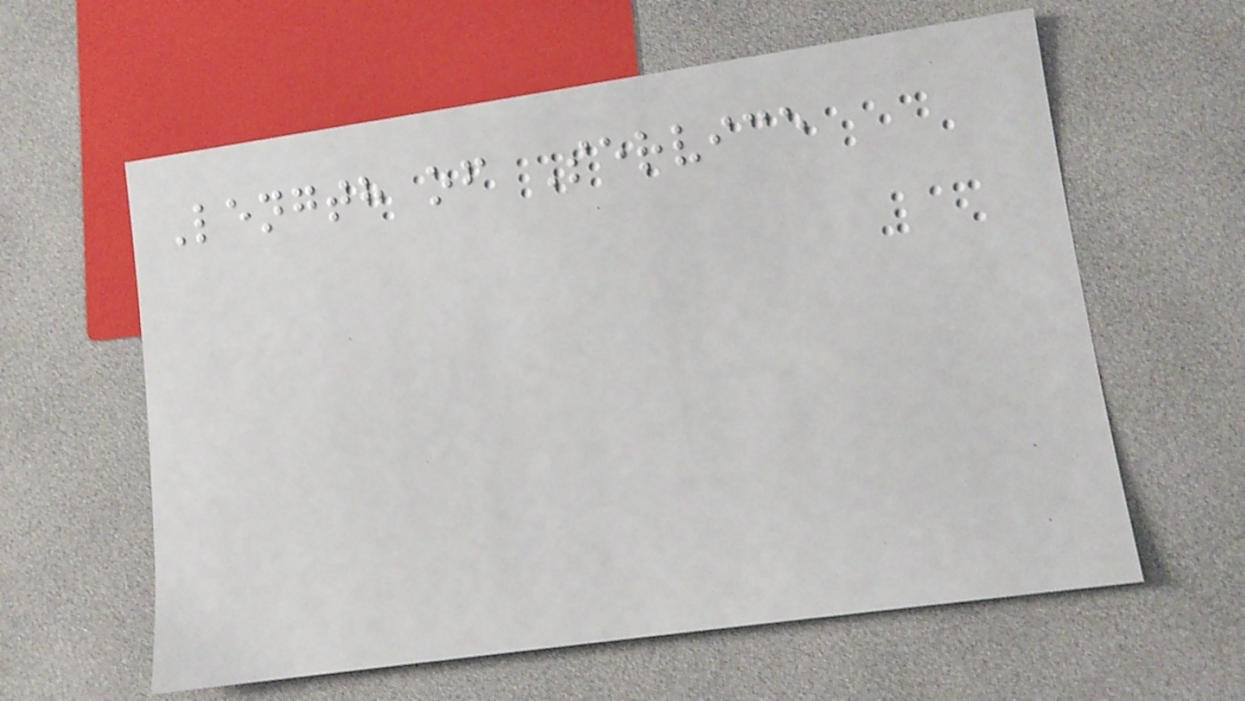Length of Service
